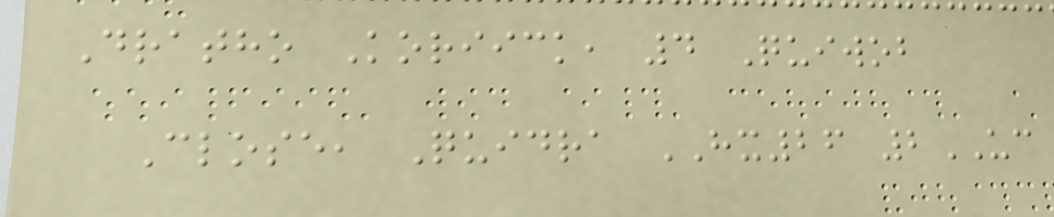Dratho Koriick, 4 Quiwob
Close, Quidra HX26 2UC
